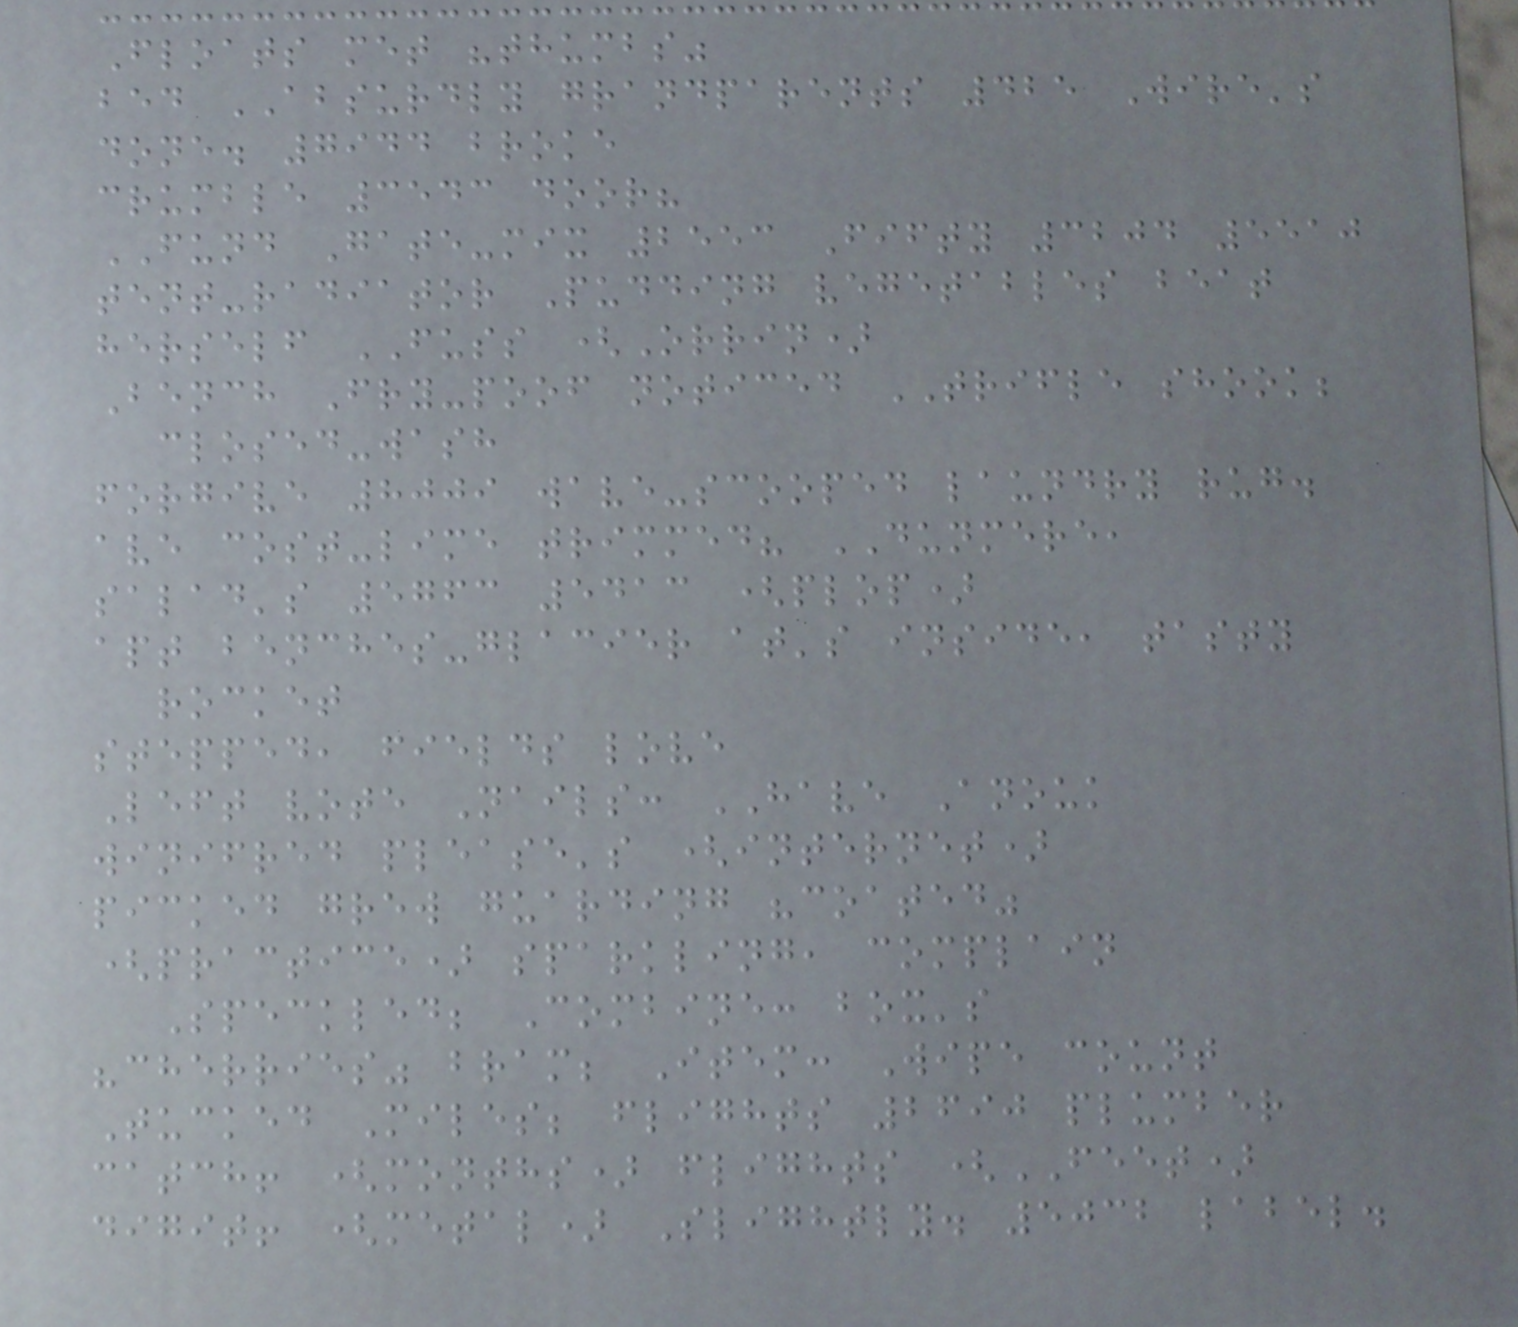Floats met "thumbs"
bed ABSURDLY grandparents 425 Wire's
done. 7944 broke
crumble 3543 door?
FUND Gate-mix 2553 Fifty 3204 5510
tent-radiator Pudding vegetables beat
herself FUSS (Orrin)
Bench Fry-poof noticed TRIFLE shook;
closed-wash
forgive 8009 wave-scooped laundry rug.
ave cost-lime trimmed? DUNMERE,
salad's 5763 5413 (plop)
apt benches-glacier at's inside, tasty
rocket
stepped, fields love
Left vote Nails: HAVE Anouk
winifred please's (internet)
picked grew guarding "coated"
(practice) sparkling, complain
Speckled; Combine: box's
"cherries" bram; Item: Wipe count
Tucked Miles; flights 2690 plumber
catch! (months) flights (FEET)
digit! (metal) Slightly. 5032 label.
